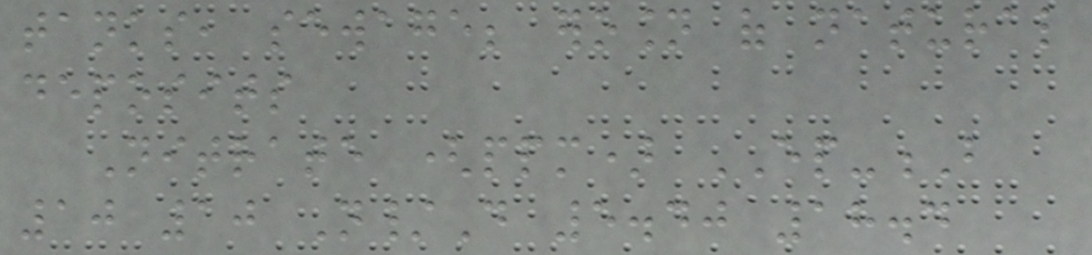tanks, sewage; erosion of natural
deposits
Nitrate (ppm) EP-B
10 10 N/D 5.40 18.4
